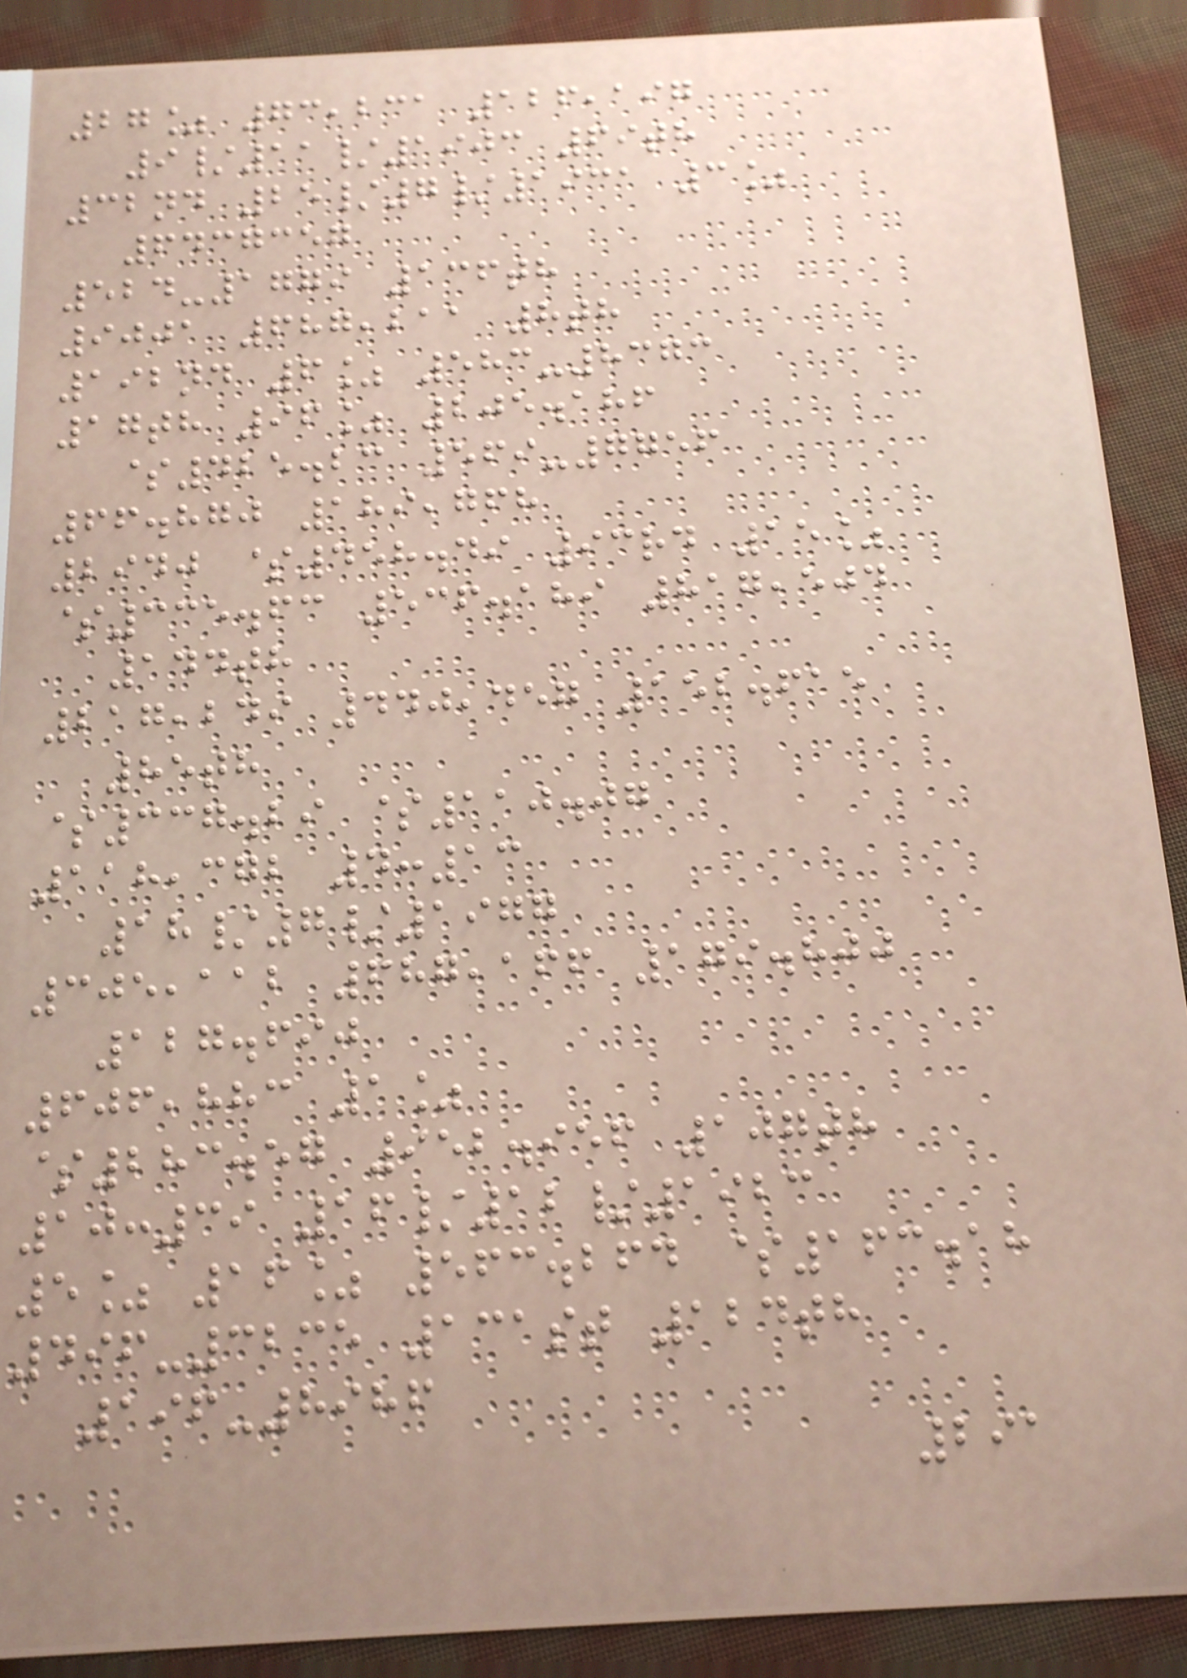27% 73,231 126,197
9/11/1903 69th
32nd 25/7/1931 3%
6437357
524-1779 136th
9001 687,211 8th
192nd 6% 583-8373
17th 96% 205.186
$425.23 569-7756
66.870 189,768
2940 $458.49 93rd 15%
$335.63 536.189 817,504
144th
217,249 440,457 152.615
85th
$337.29 $110.07
118,372 4:13
18/7/1977
305,112 687,166 179.800
127.690
606,883 1%
$283.57 952.956 107th
10:39 16/12/1923
5% 16% 563.264 $163.18
496-3235 131st 124th
196-8986
291
